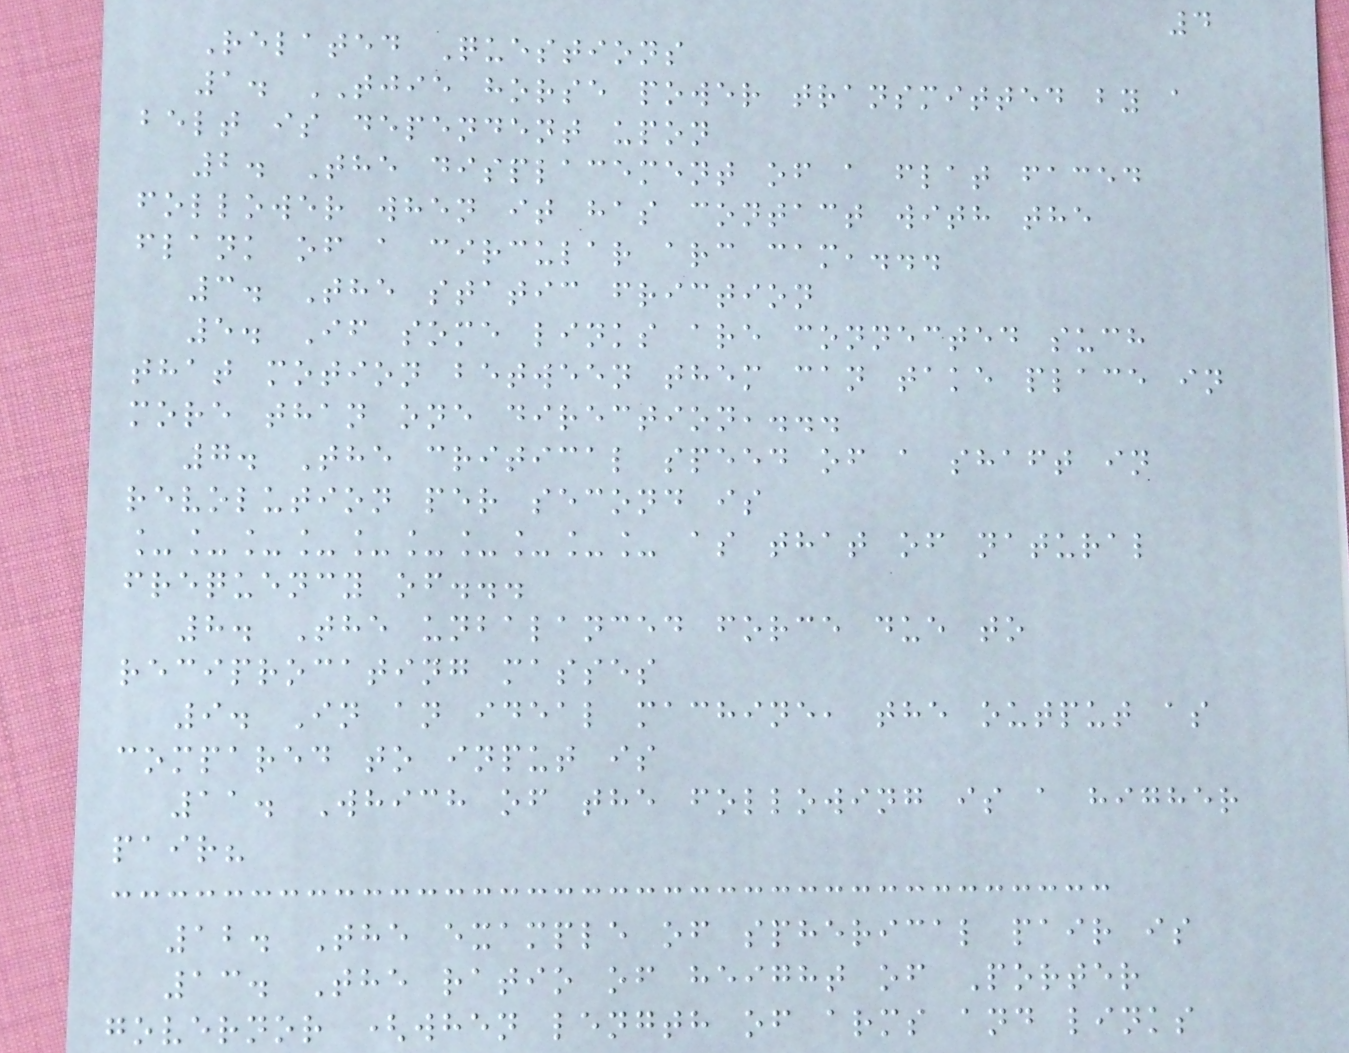4
Related Questions
1. TJIE horse power transmitted by a
belt is dependent upon
2. The displacement of a flat faced
follower when it has contact with the
flank of a circular arc cam,...
3. The static friction
5. If some links are connected such
that motion between them can take place in
more than one direction,...
7. The critical speed of a shaft in
revolution per second is
__________ as that of natural
frequency of...
8. The unbalanced force due to
reciprocating masses
9. In an ideal machine, the output as
compared to input is
11. Which of the following is a higher
pair?
12. The example of spherical pair is
13. The ratio of height of Porter
governor (when length of arms and links
